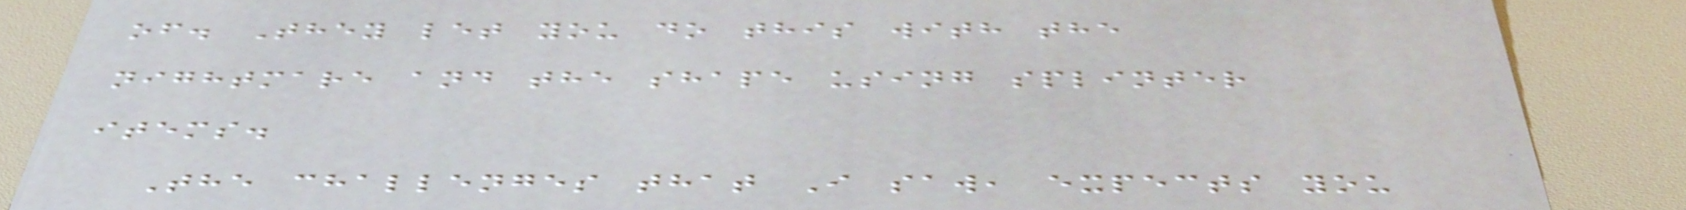of. They let you do this with the
nightmare and the shape using splinter
items.
The challenges that I saw, expects you
